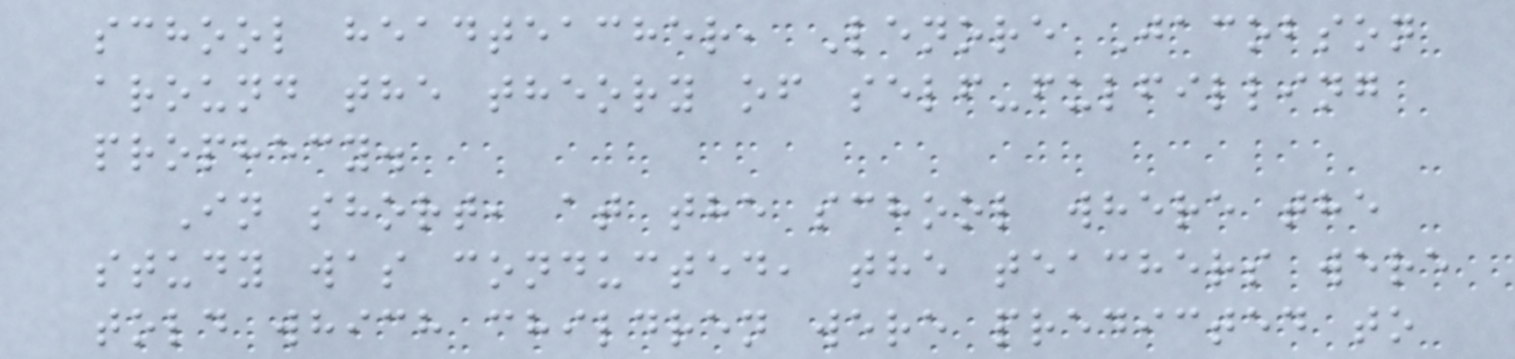school headteacher, Lenore Jacobson
around the theory of self-fulfilling
prophecy.
In short, at the school where the
study was conducted, the teachers were
told which children were predicted to
